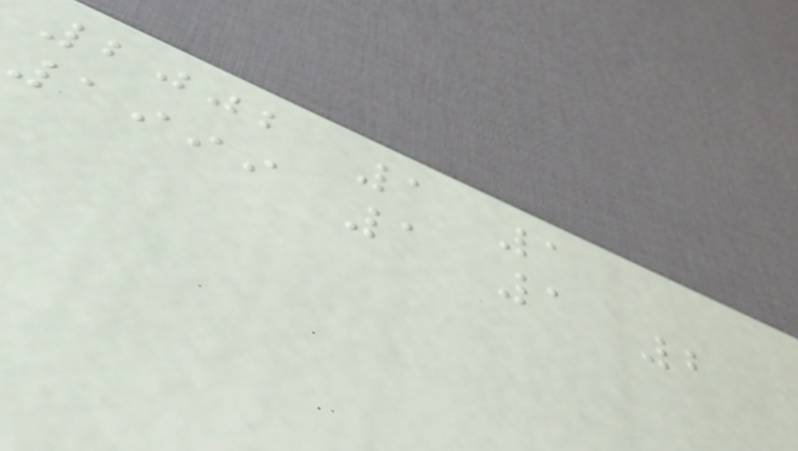2002 1 1
1999 1 1 2
